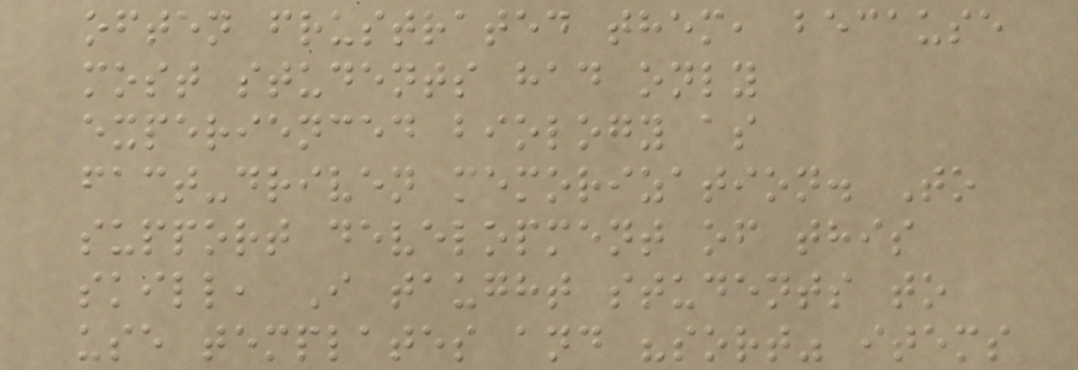often frustrated them, because
most students had only
experienced biology as
fact-driven memorization. To
support development of this
skill, I taught students to
use templates and "sort" items
